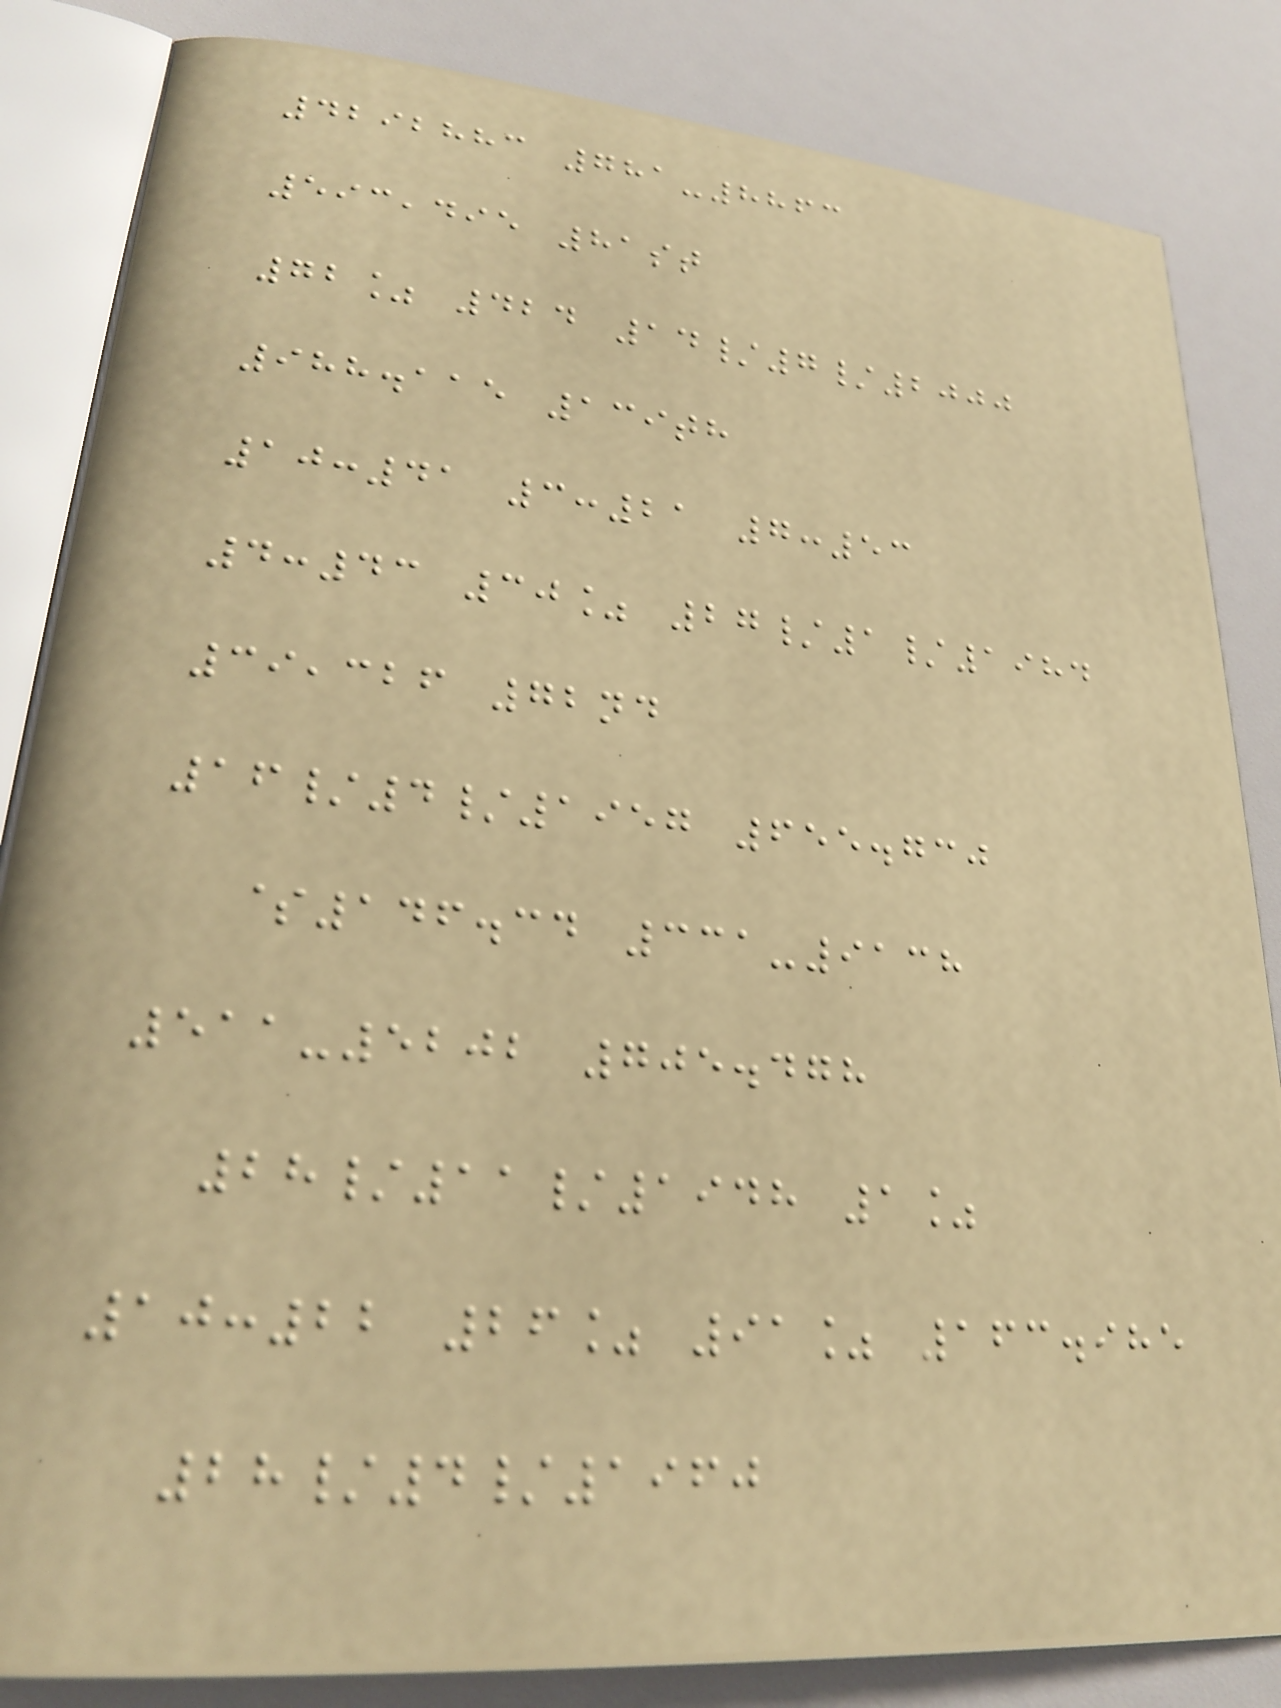4292883 781-8863
593,495 81st
72% 424 14/7/2000
988.115 139th
10:41 3:21 7:53
4:43 30% 27/1/1984
39,326 72nd
16/4/1957 655.730
$146.34 331-9138
511-5202 705.478
28/11/1948 1%
10:22 26% 91% 163.985
28/4/1960
